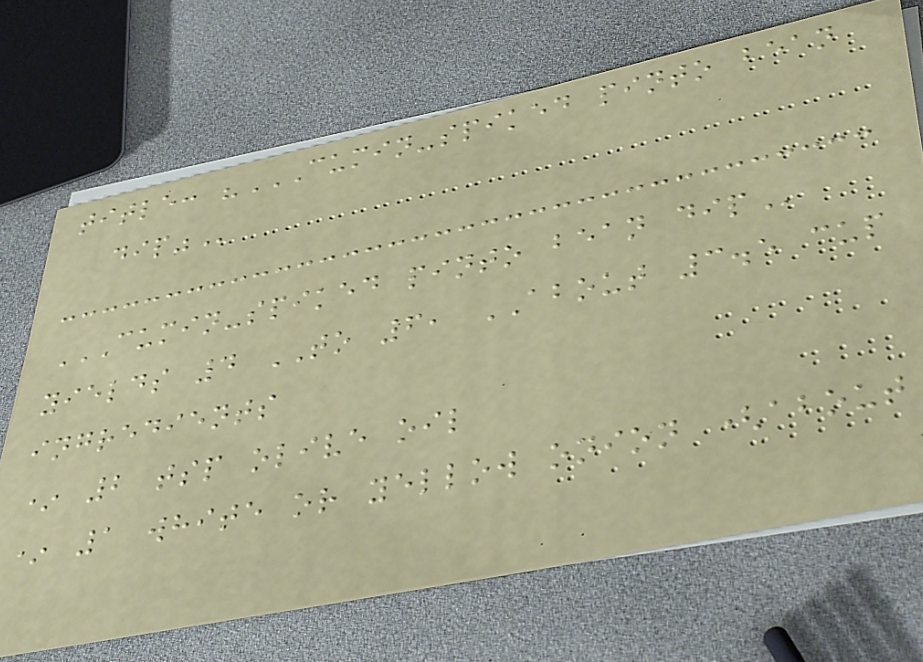title: "CUMIN-SPIKED PINTO BEAN
DIP"
CUMIN-SPIKED PINTO BEAN DIP
yields 4 TO 6, ABOUT 3.5 cup
ingredients
* 2 tsp olive oil
* 1 white or yellow onion (about
